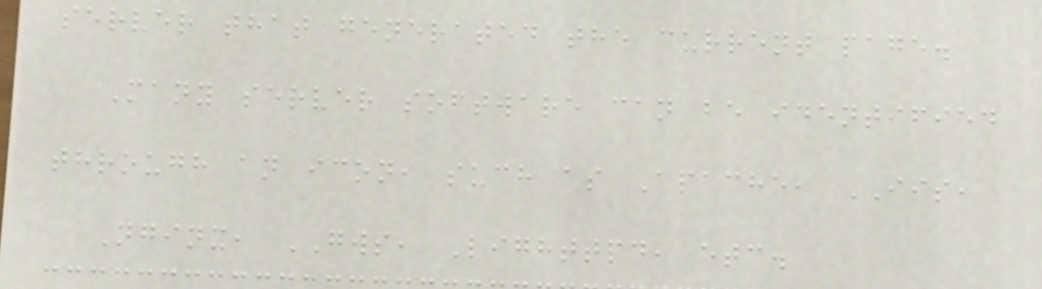server that generated the current page.
Many server software can be identified
through an icon, such as Apache, IIS,
Nginx, GWS, Lighttpd, etc.
